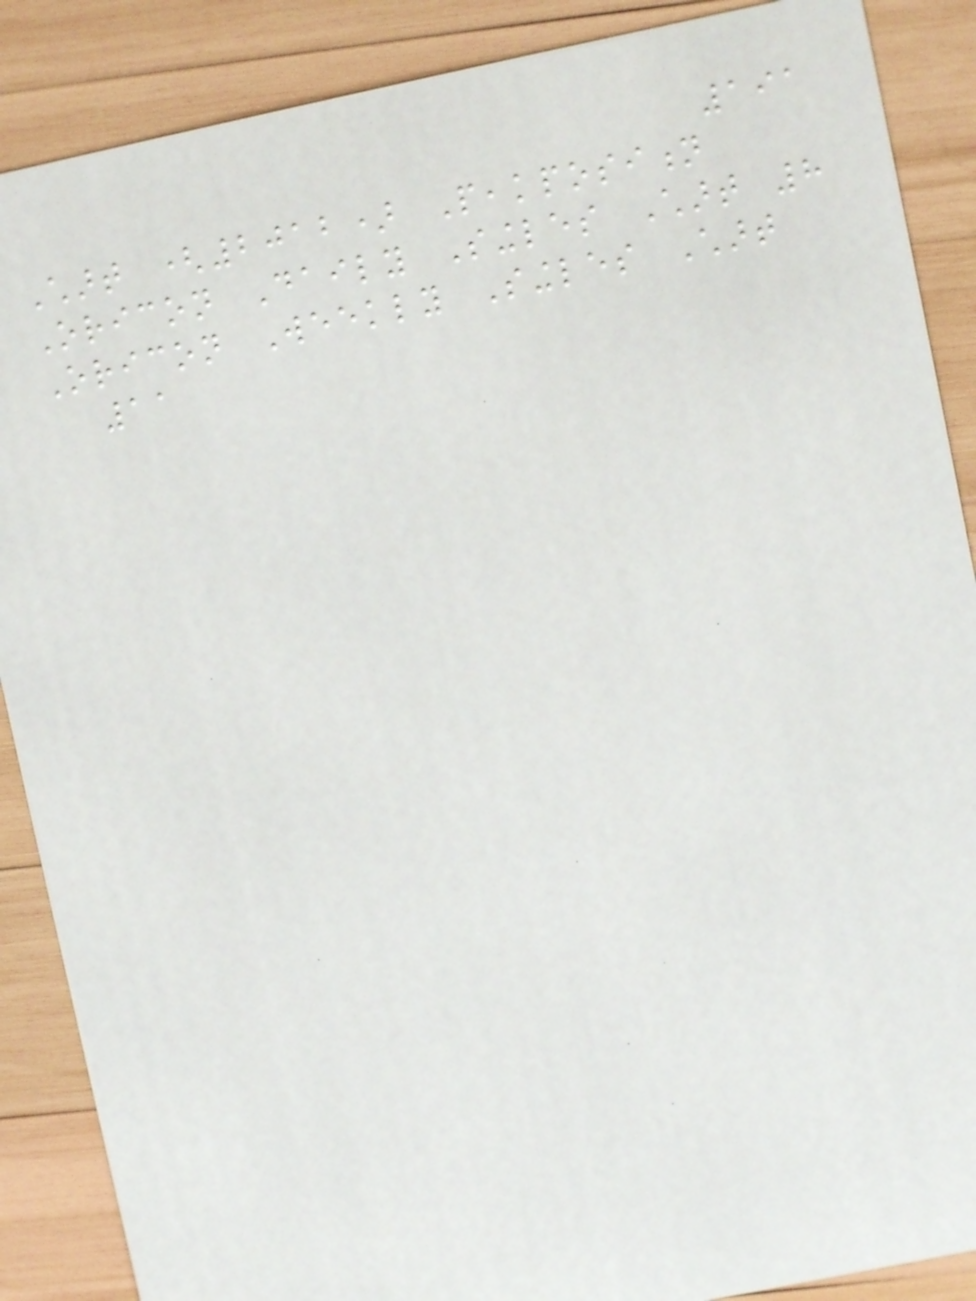191
Chart (2012) Peakposition
Oricon Daily Singles Chart 8
Oricon Weekly Singles Chart
11
